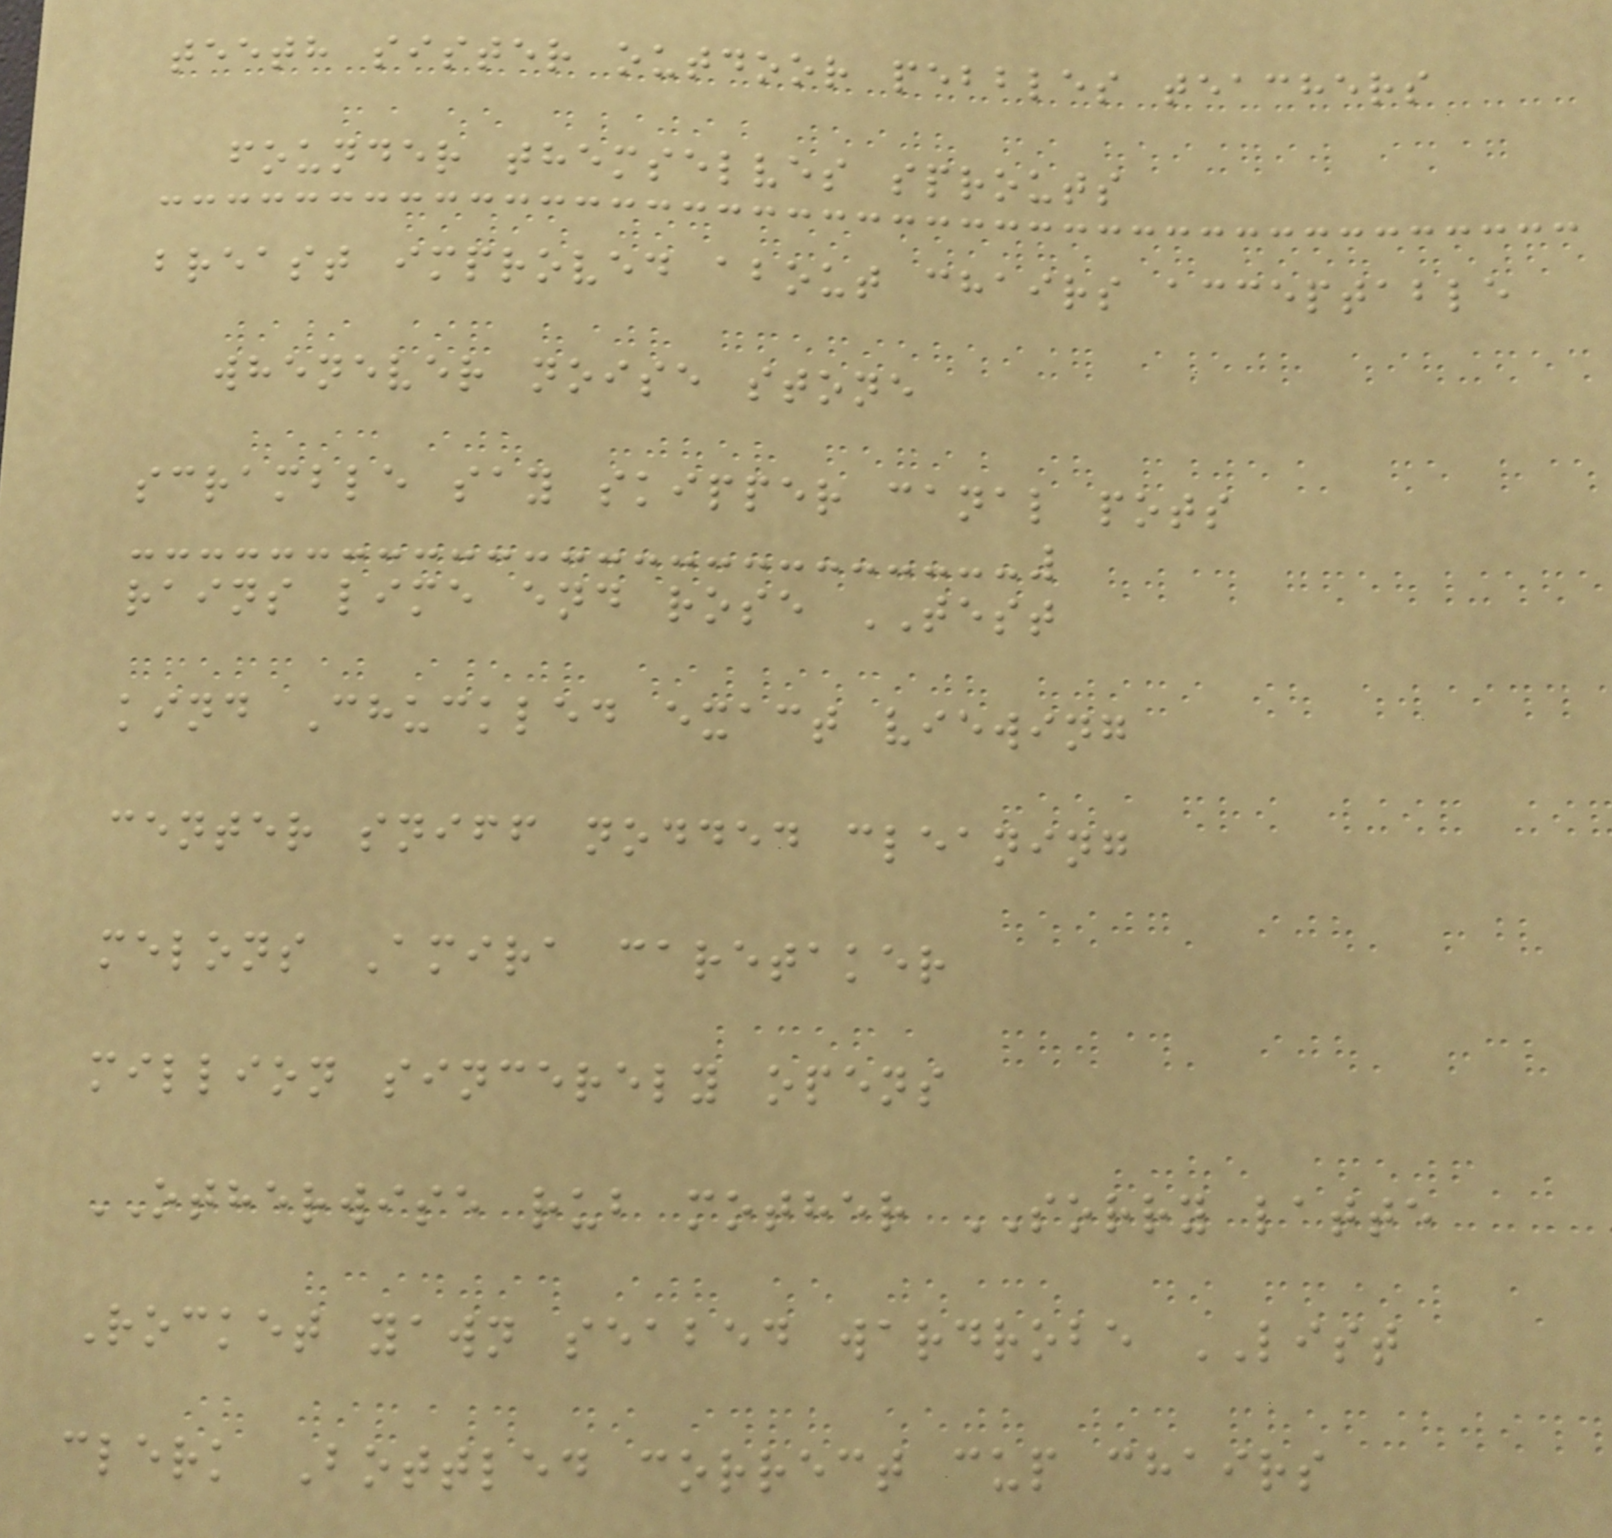teeth sister outdoor pebbles teachers
founder themselves sprouts
breast improved about chairs acceptable
whenever noise stone
scramble say skipper canal pots
rains lime end rose TEST
kind Chuckled exact viewing
center sniff nodded cleaning
melons Amira caretaker
million sincerely opens
OTHERWISE rub mother SORRY latte
Rocket yawn seabed wardrobe LIST
clerk Bottled correct cup chairs
